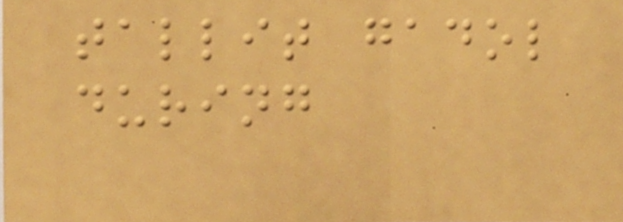tallit gadol
during
